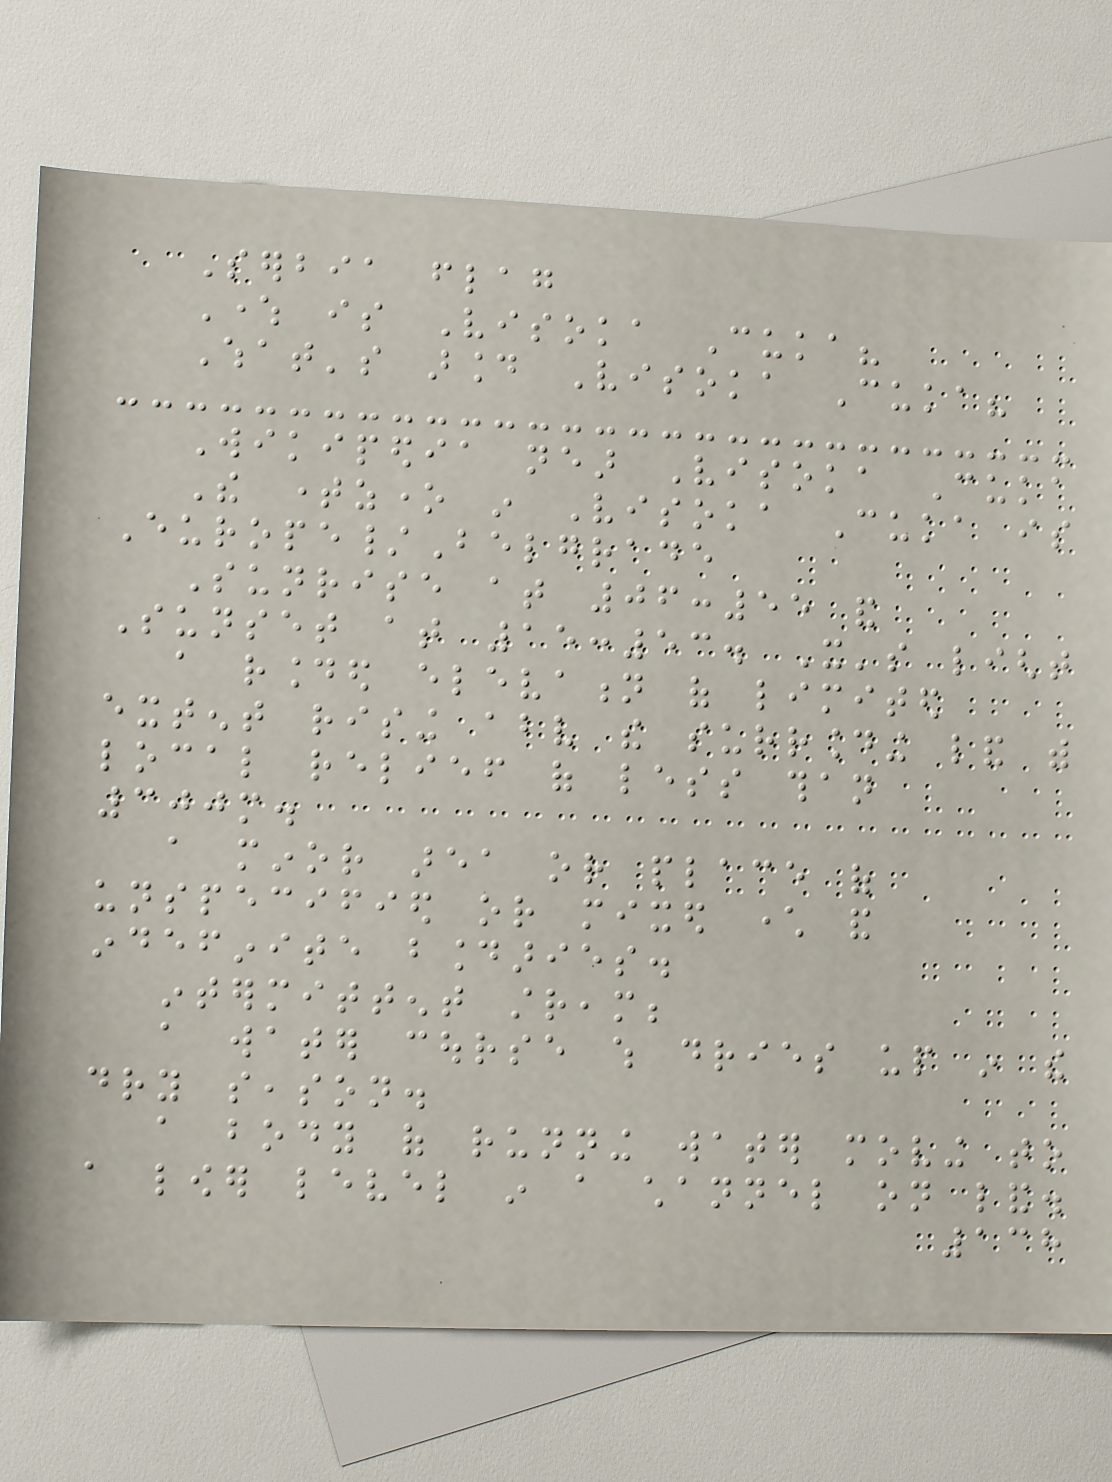Serbia flag
Where is Visoka Cuka?
What's around Visoka Cuka?
Wikipedia near Visoka Cuka
The timezone in Visoka Cuka is
Europe/Belgrade
Sunrise at 06:55 and
Sunset at 15:53. It's light
a rounded elevation of limited
extent rising above the surrounding land with
local relief of less than
300m.
a minor area or place of
unspecified or mixed character and
indefinite boundaries.
intermittent stream;
a water course which dries up in the
dry season.
a body of running water moving to
a lower level in a channel on land.
138
